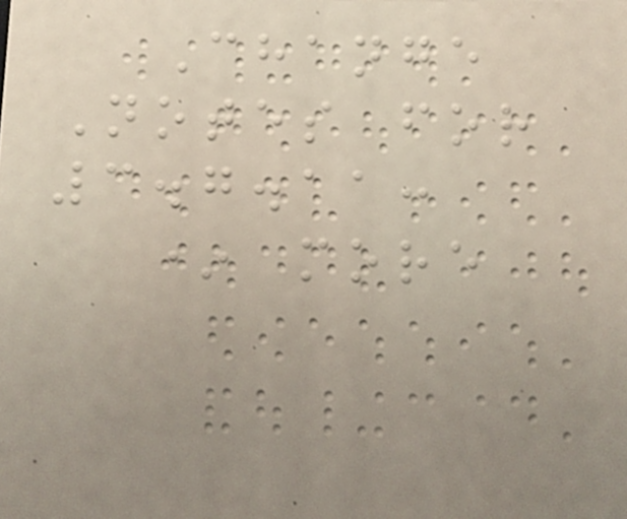Change
Notes for
3.7.11:
* more
